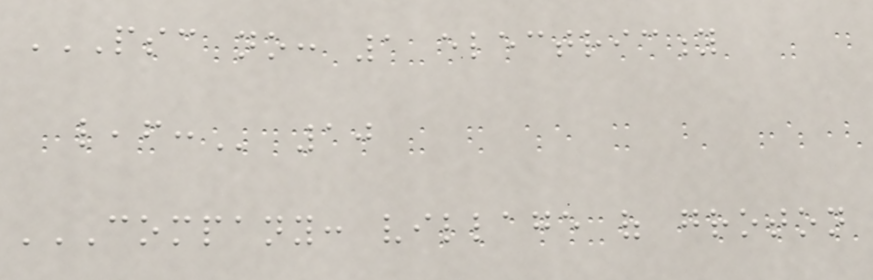PSC NO: 1 ELECTRICITY
LEAF: 10
COMPANY: VILLAGE OF GROTON
